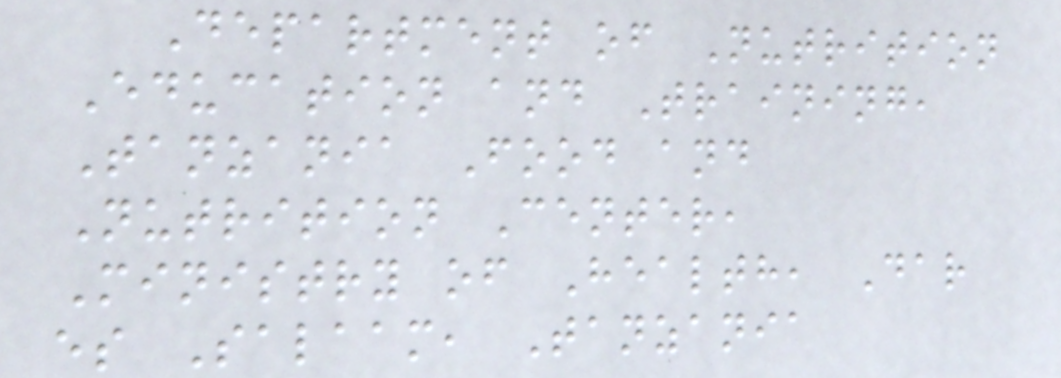Department of Nutrition
Education and Training,
Tanzania Food and
Nutrition Center,
Ministry of Health, Dar
es Salaam, Tanzania
